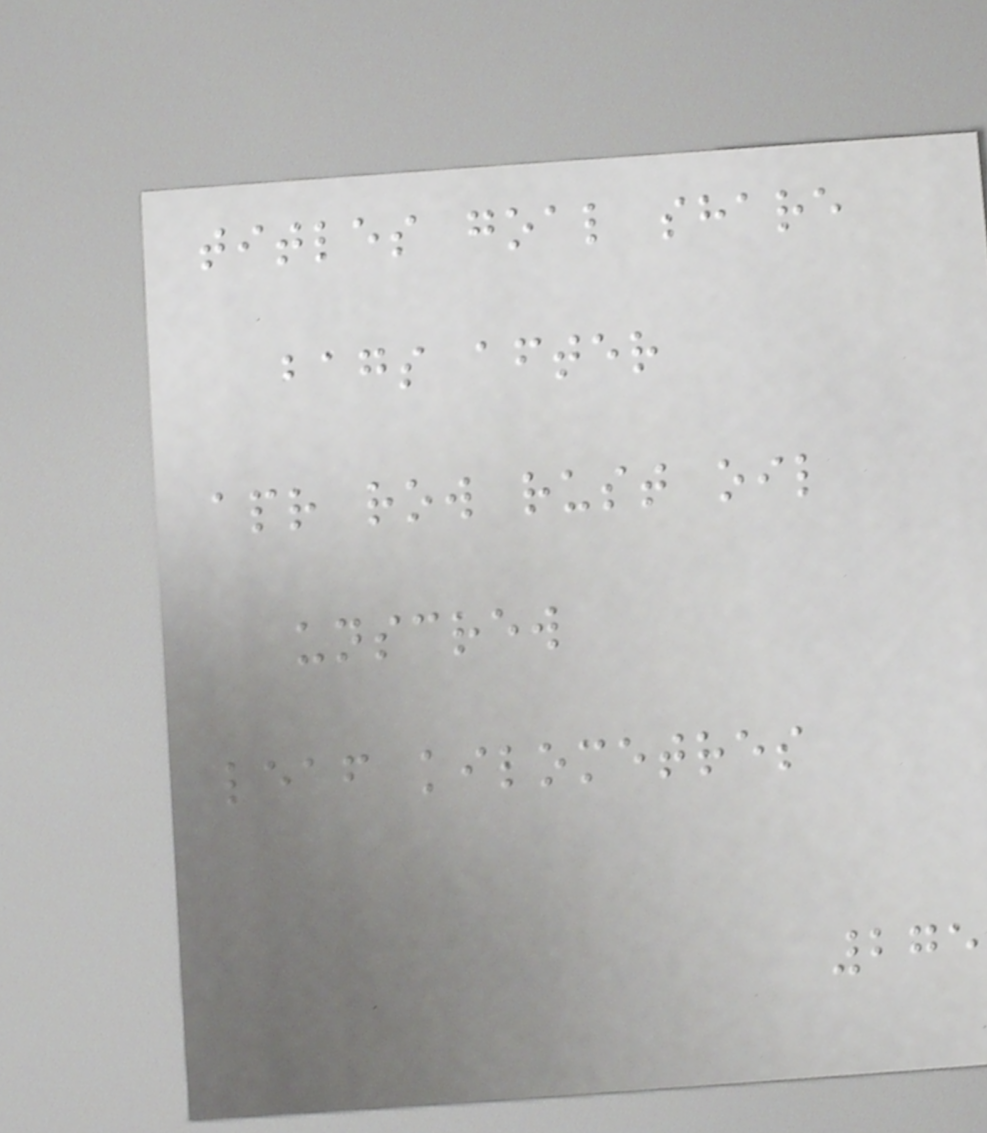titles goal share
bags after
apr row rust oil
unscrew
leaf kilometres
275
